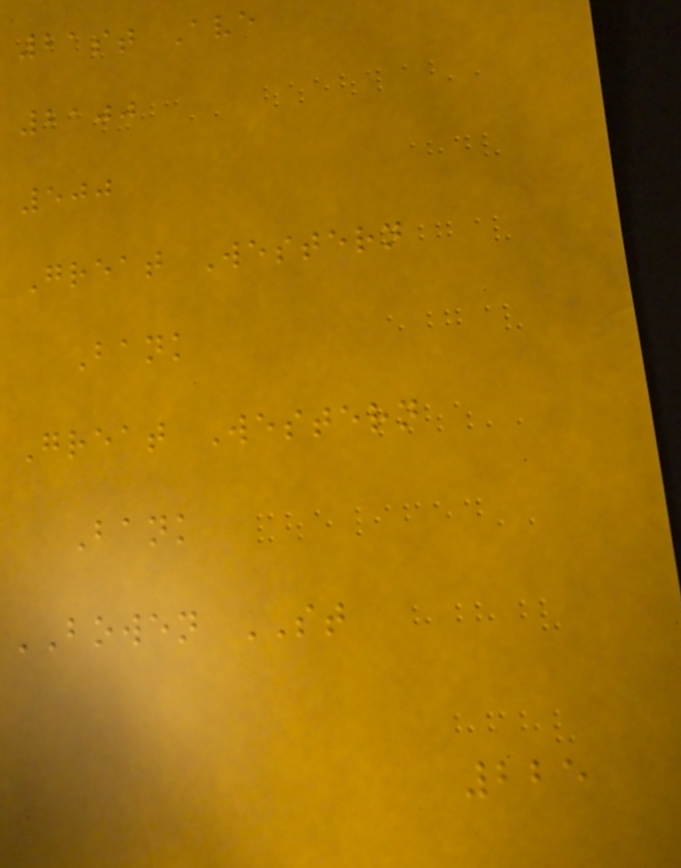21st Ave
2100
500
Great Western
Bank
Great Western
Bank
BOWEN ST
225
